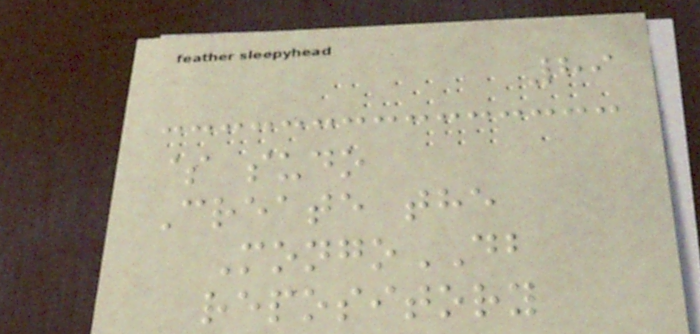89
$ sudo
Create the
MongoDB
repository
